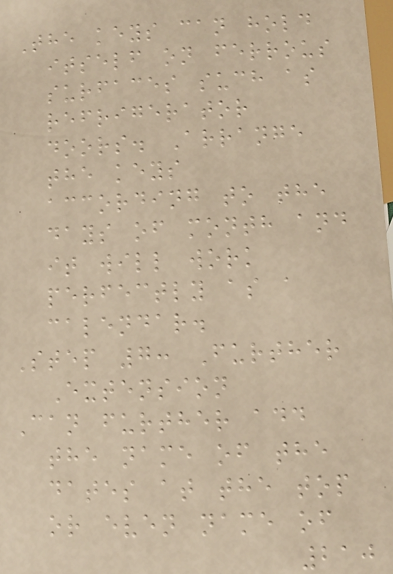The keys can hold
itself on ferrous
surfaces such as
refrigerator
doors. Arrange
the keys
according to the
days of month and
it will work
perfectly as a
calendar.
Step 7: Further
Extension
Can further add
the name of the
dates at the top
or even name of
210
